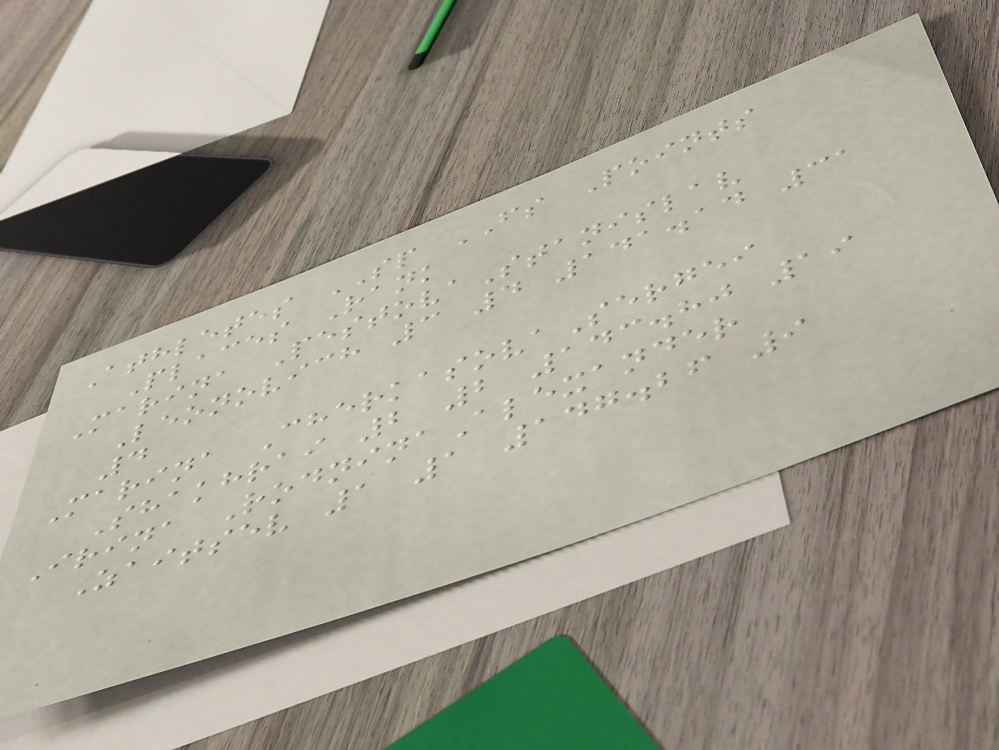Athletes SP FS Points
Places Rank
Marina PestovaStanislav
Leonovich 3 4 141.14 31
4
Marina CherkasovaSergei
Shakhrai 2 2 143.80 19
Irina RodninaAlexander
Zaitsev 1 1 147.26 9
